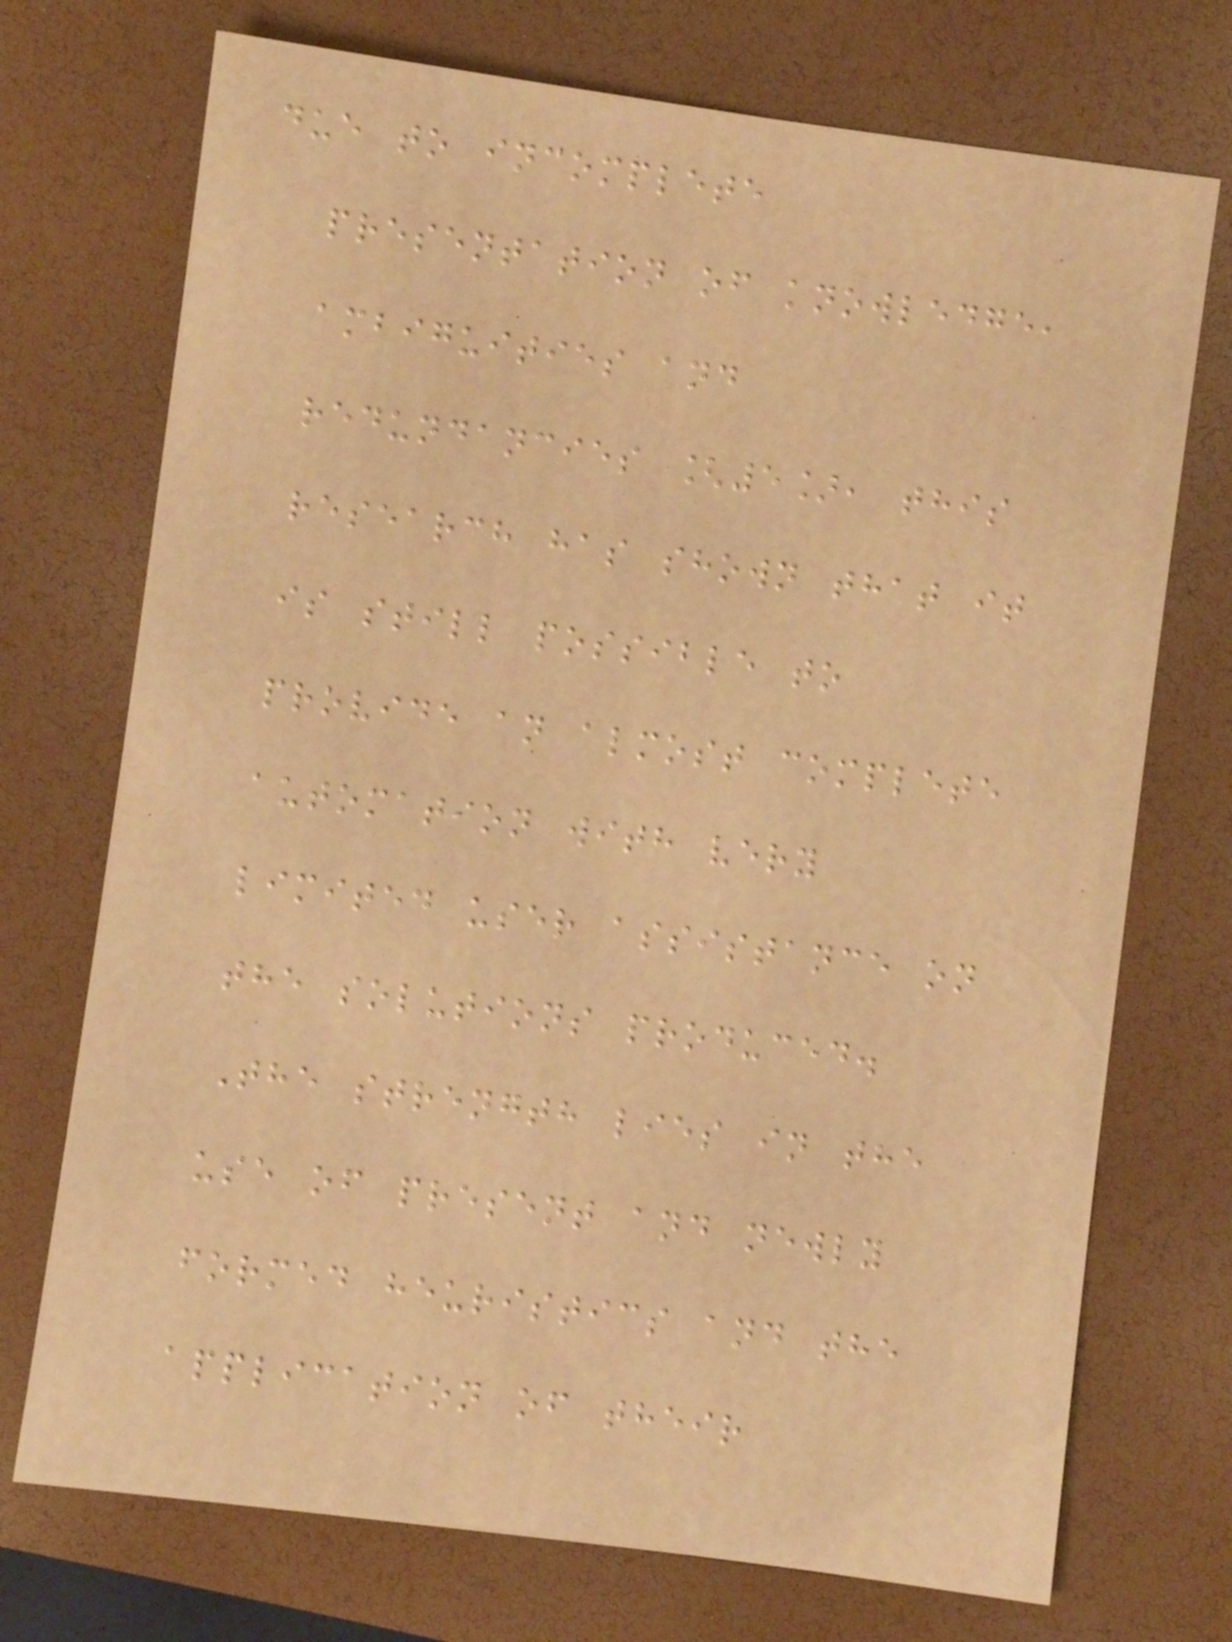due to incomplete
presentation of knowledge,
ambiguities and
redundancies [5], this
research has shown that it
is still possible to
provide an almost complete
automation with very
limited user assistance on
the solutions produced.
The strength lies in the
use of present and newly
formed heuristics and the
application of their
